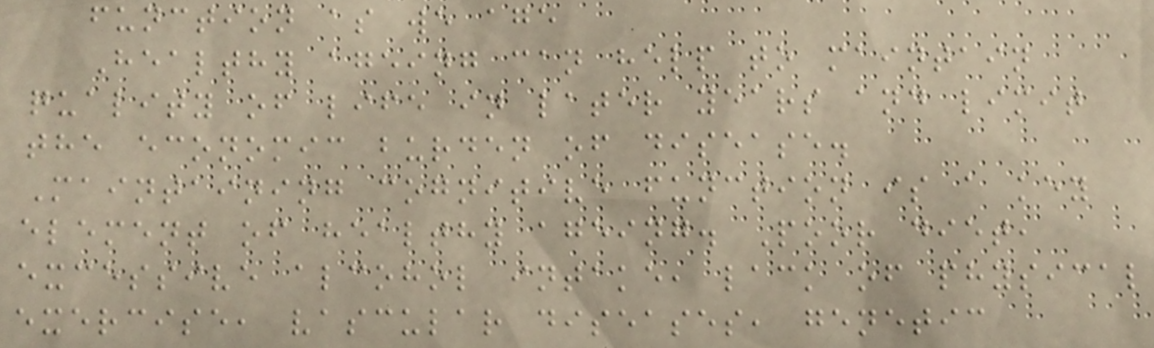function as we age
Healthy ageing can help to maintain
quality of life in later years and limit
the economic burden of disease.
Maintaining cognitive function is a key
element of healthy ageing. Poor diet,
excessive alcohol intake, lack of physical
exercise, vascular diseases, genetic
